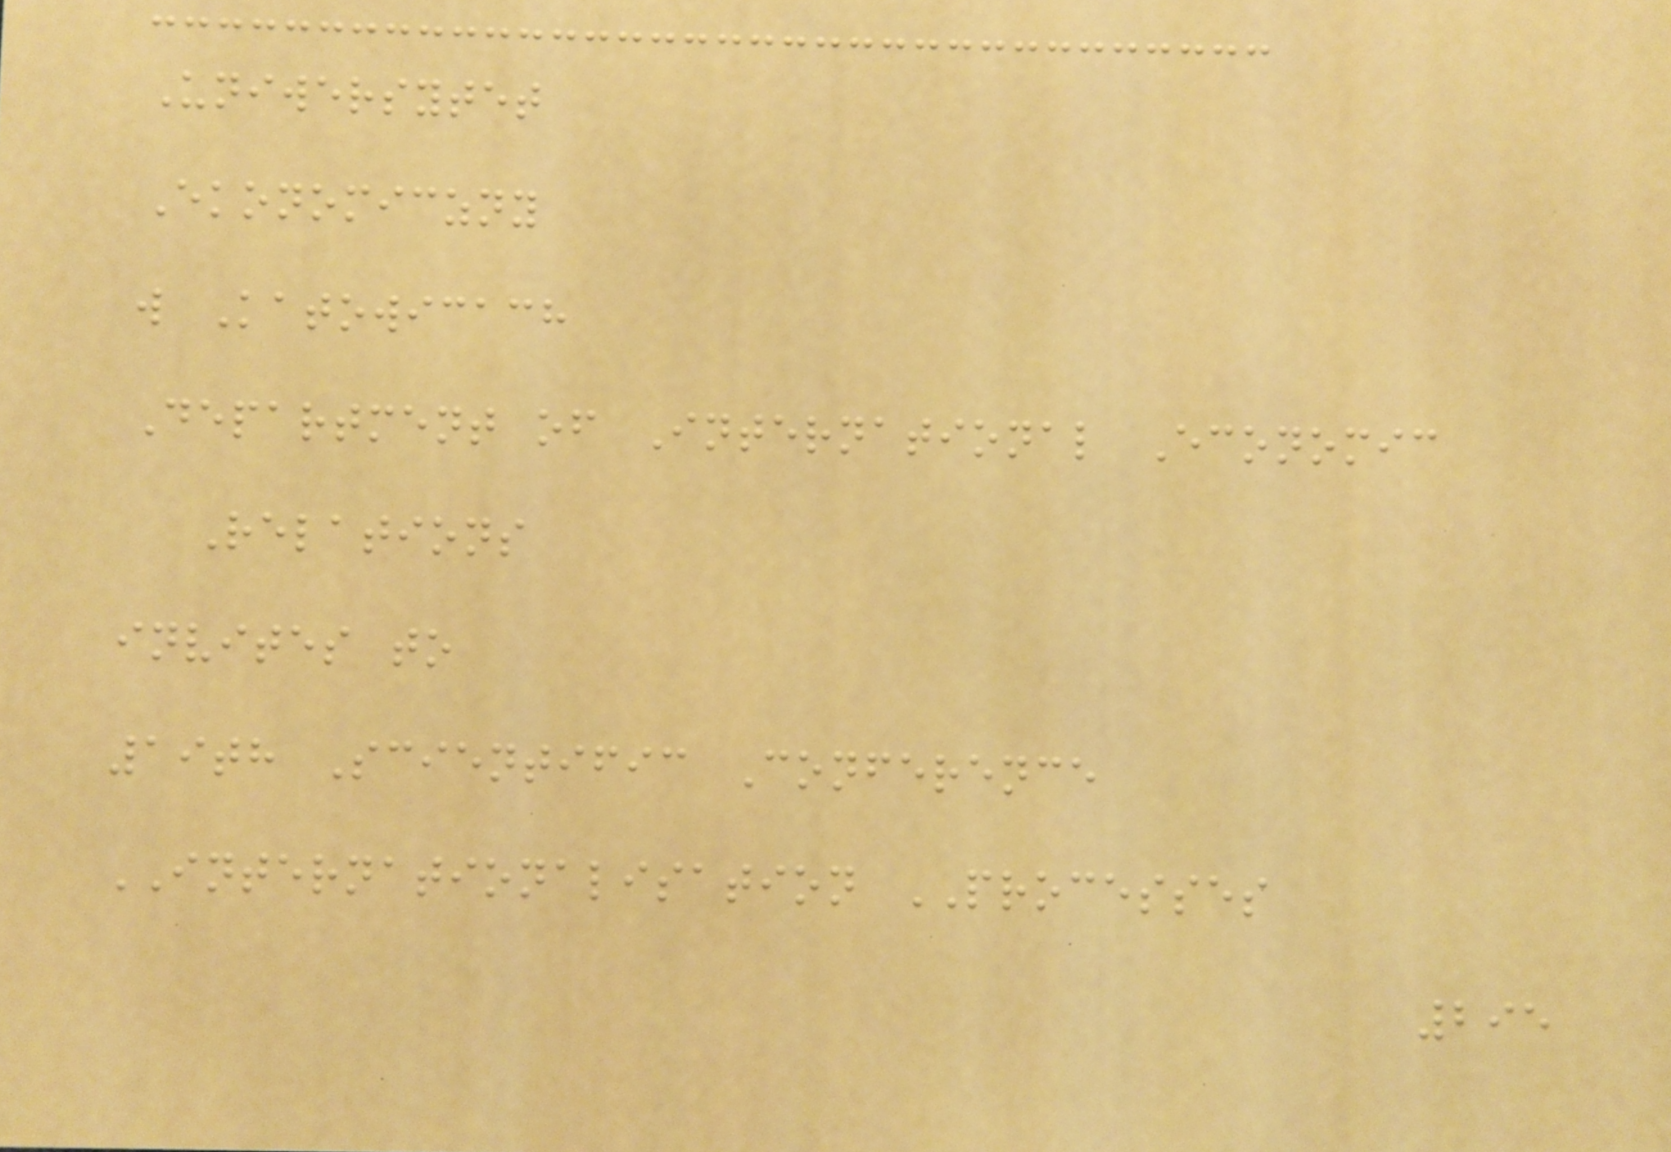Uniwersytet
Ekonomiczny
w Katowicach
Department of International Economic
Relations
invites to
19th Scientific Conference
INTERNATIONALISATION PROCESSES
295
